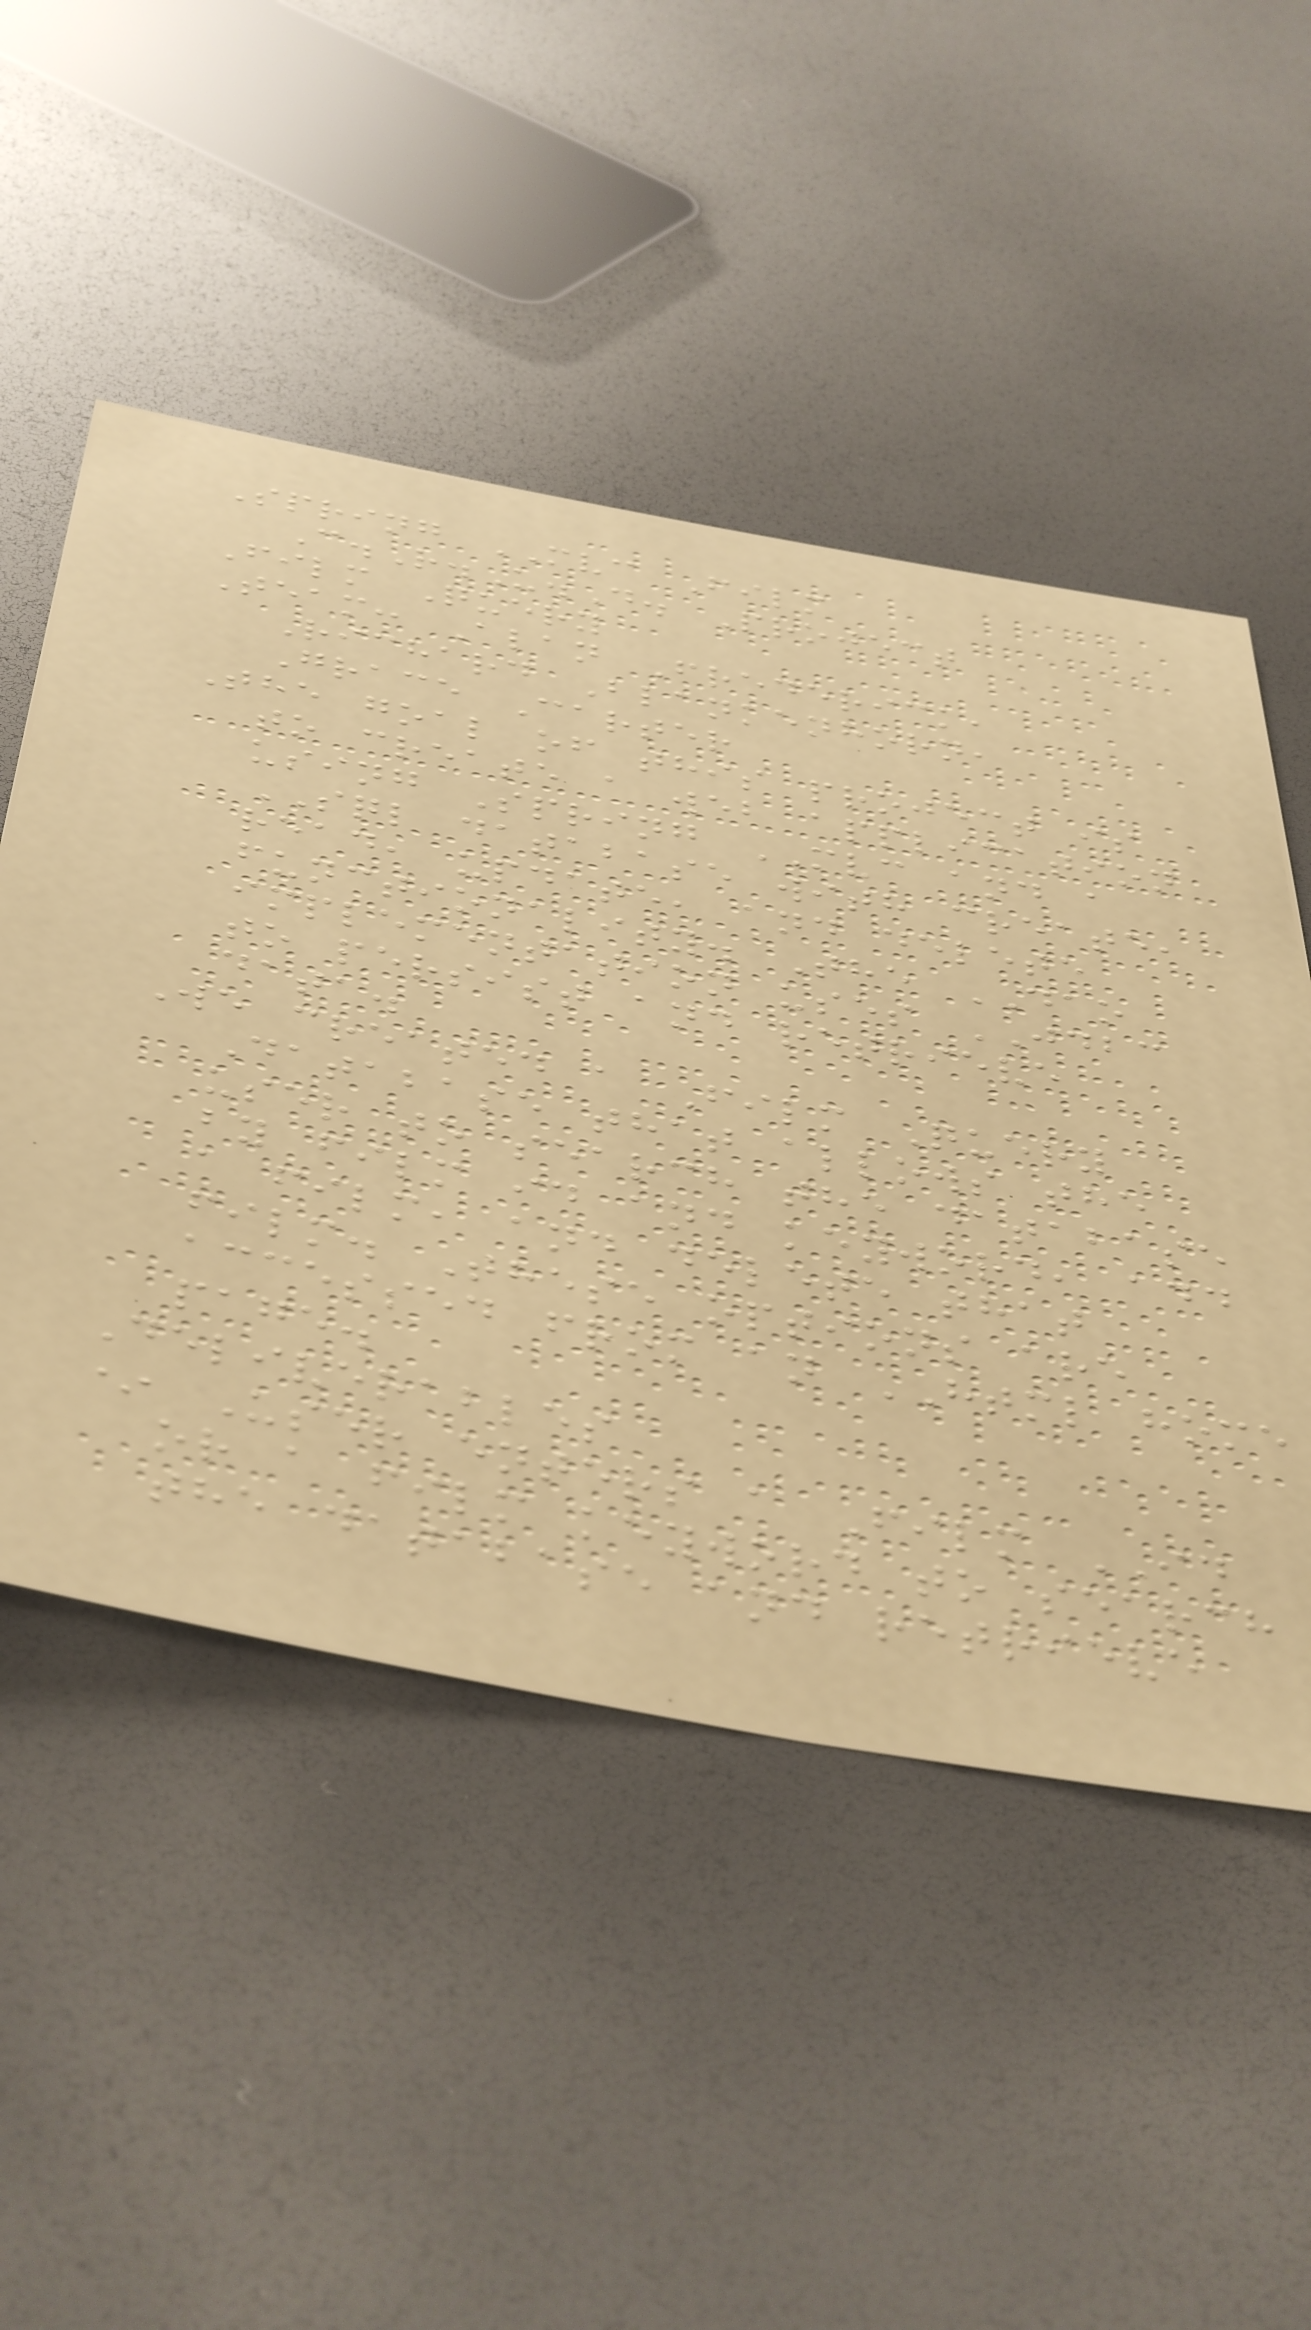Spring MVC Film
C.R.U.D. Project
Film Query
Team: Alan Frederick,
Richard Blankenhorn,
Grace Carter
The goal of this project is
to create a web application
using Spring MVC and a
SQL database with create,
read, update, and delete
functionality. The DAO
implementation uses JDBC
to persist and retrieve
data.
We created a Film Query
Database that allows the
user to search the database
by film id and keyword, add
a film, and delete that
film. These options are
accessed from an HTML home
page.
Deliverables
* User enters a Film ID
or a film keyword to search
the database and retrieve
